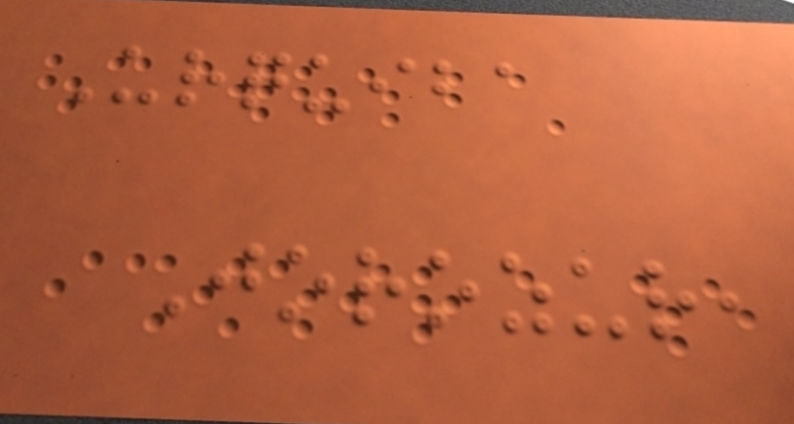Urquiba
Jorozur,
